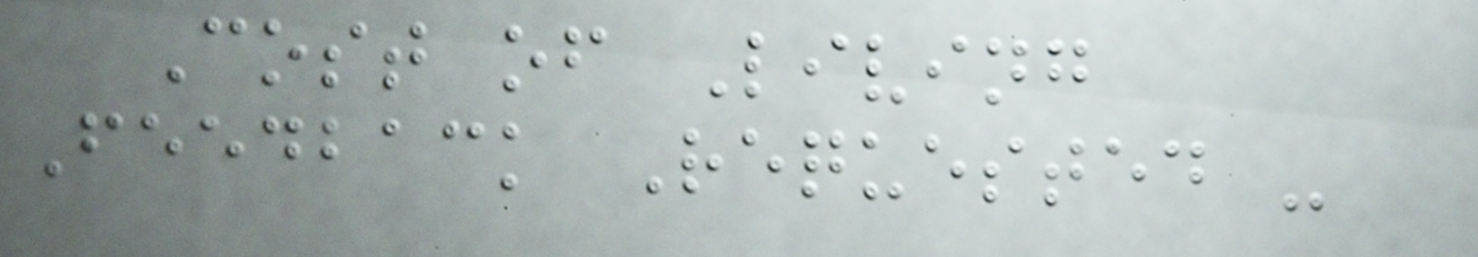Cost of Living
Feedback Requested -
